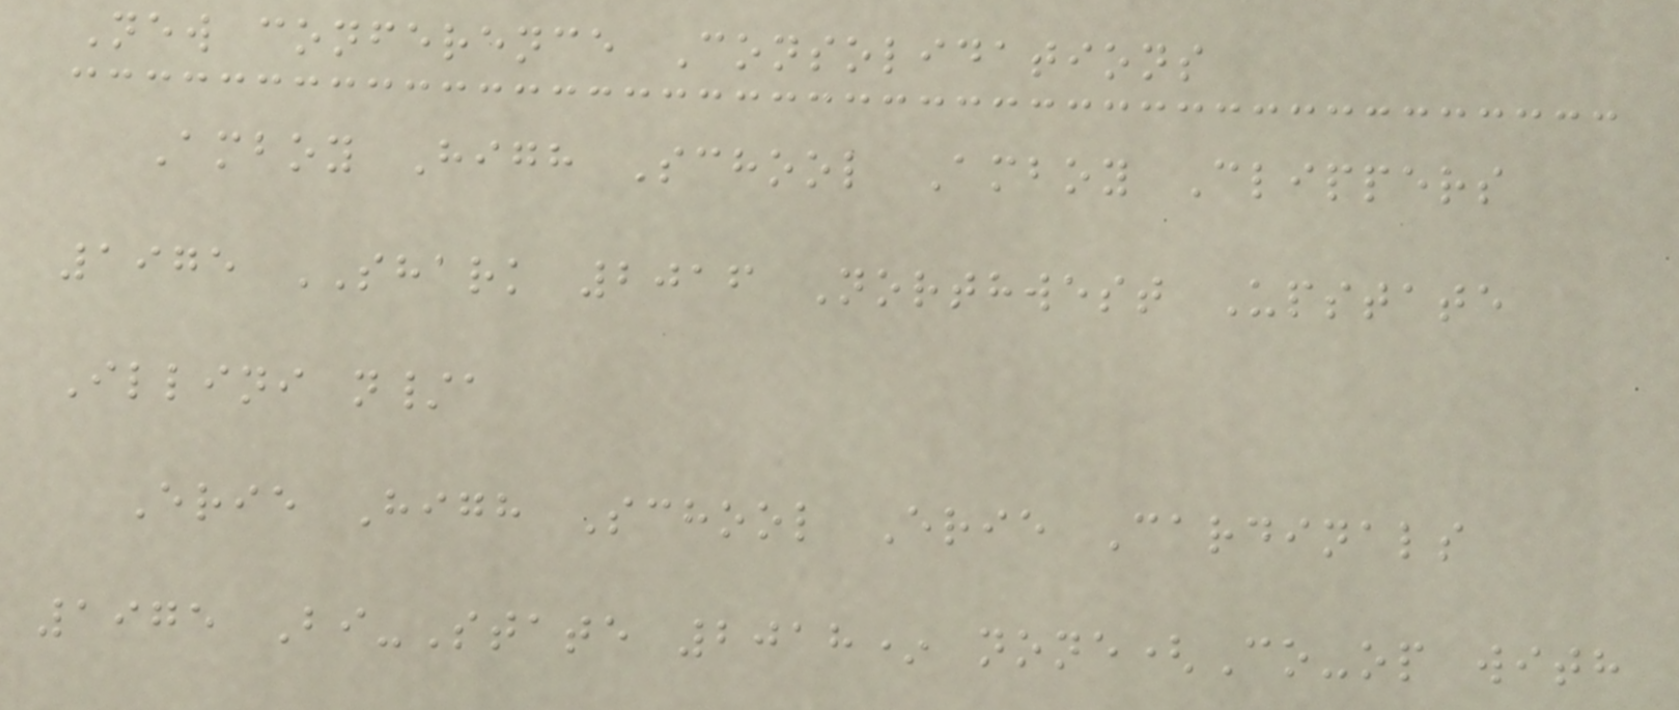New conference Consolidations
Amboy High School Amboy Clippers
1975 SHARK 2016 Northwest Upstate
Illini n/a
Erie High School Erie Cardinals
1975 Bi-State 2018* none(Co-op with
